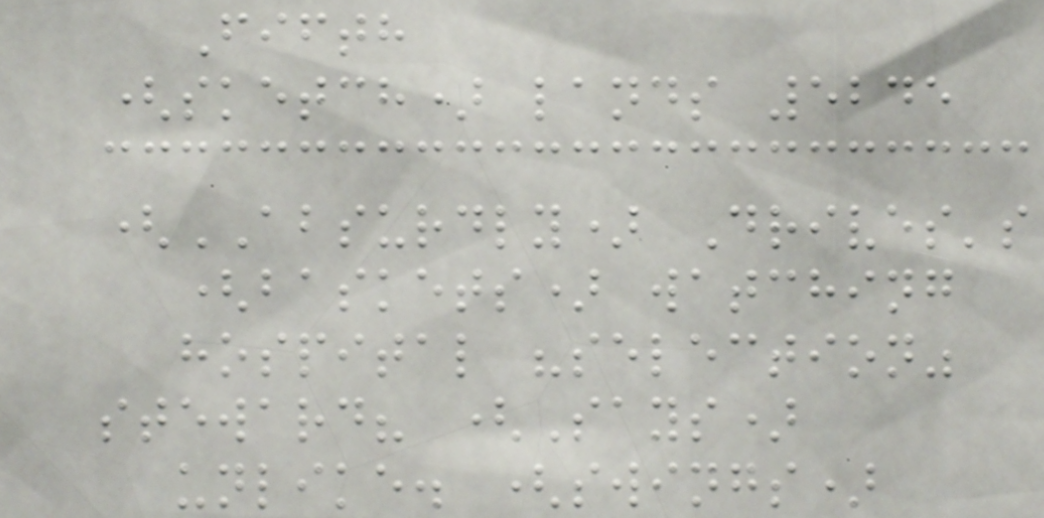Fifth
(sketch) lands 5245
(ABSURDLY) Drives's
(baskets) watching
hospital "selection"
steward? (Says)
unlike. (swings)
